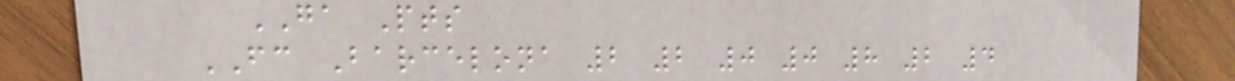GA Pts
FC Barcelona 2 2 0 0 8 2 4
